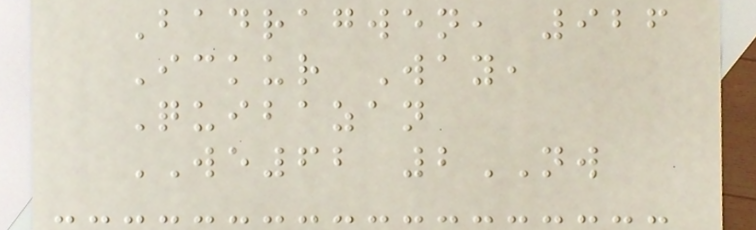Badragwen, 926
Ickur Way,
Quibazan
WE62 2NW
